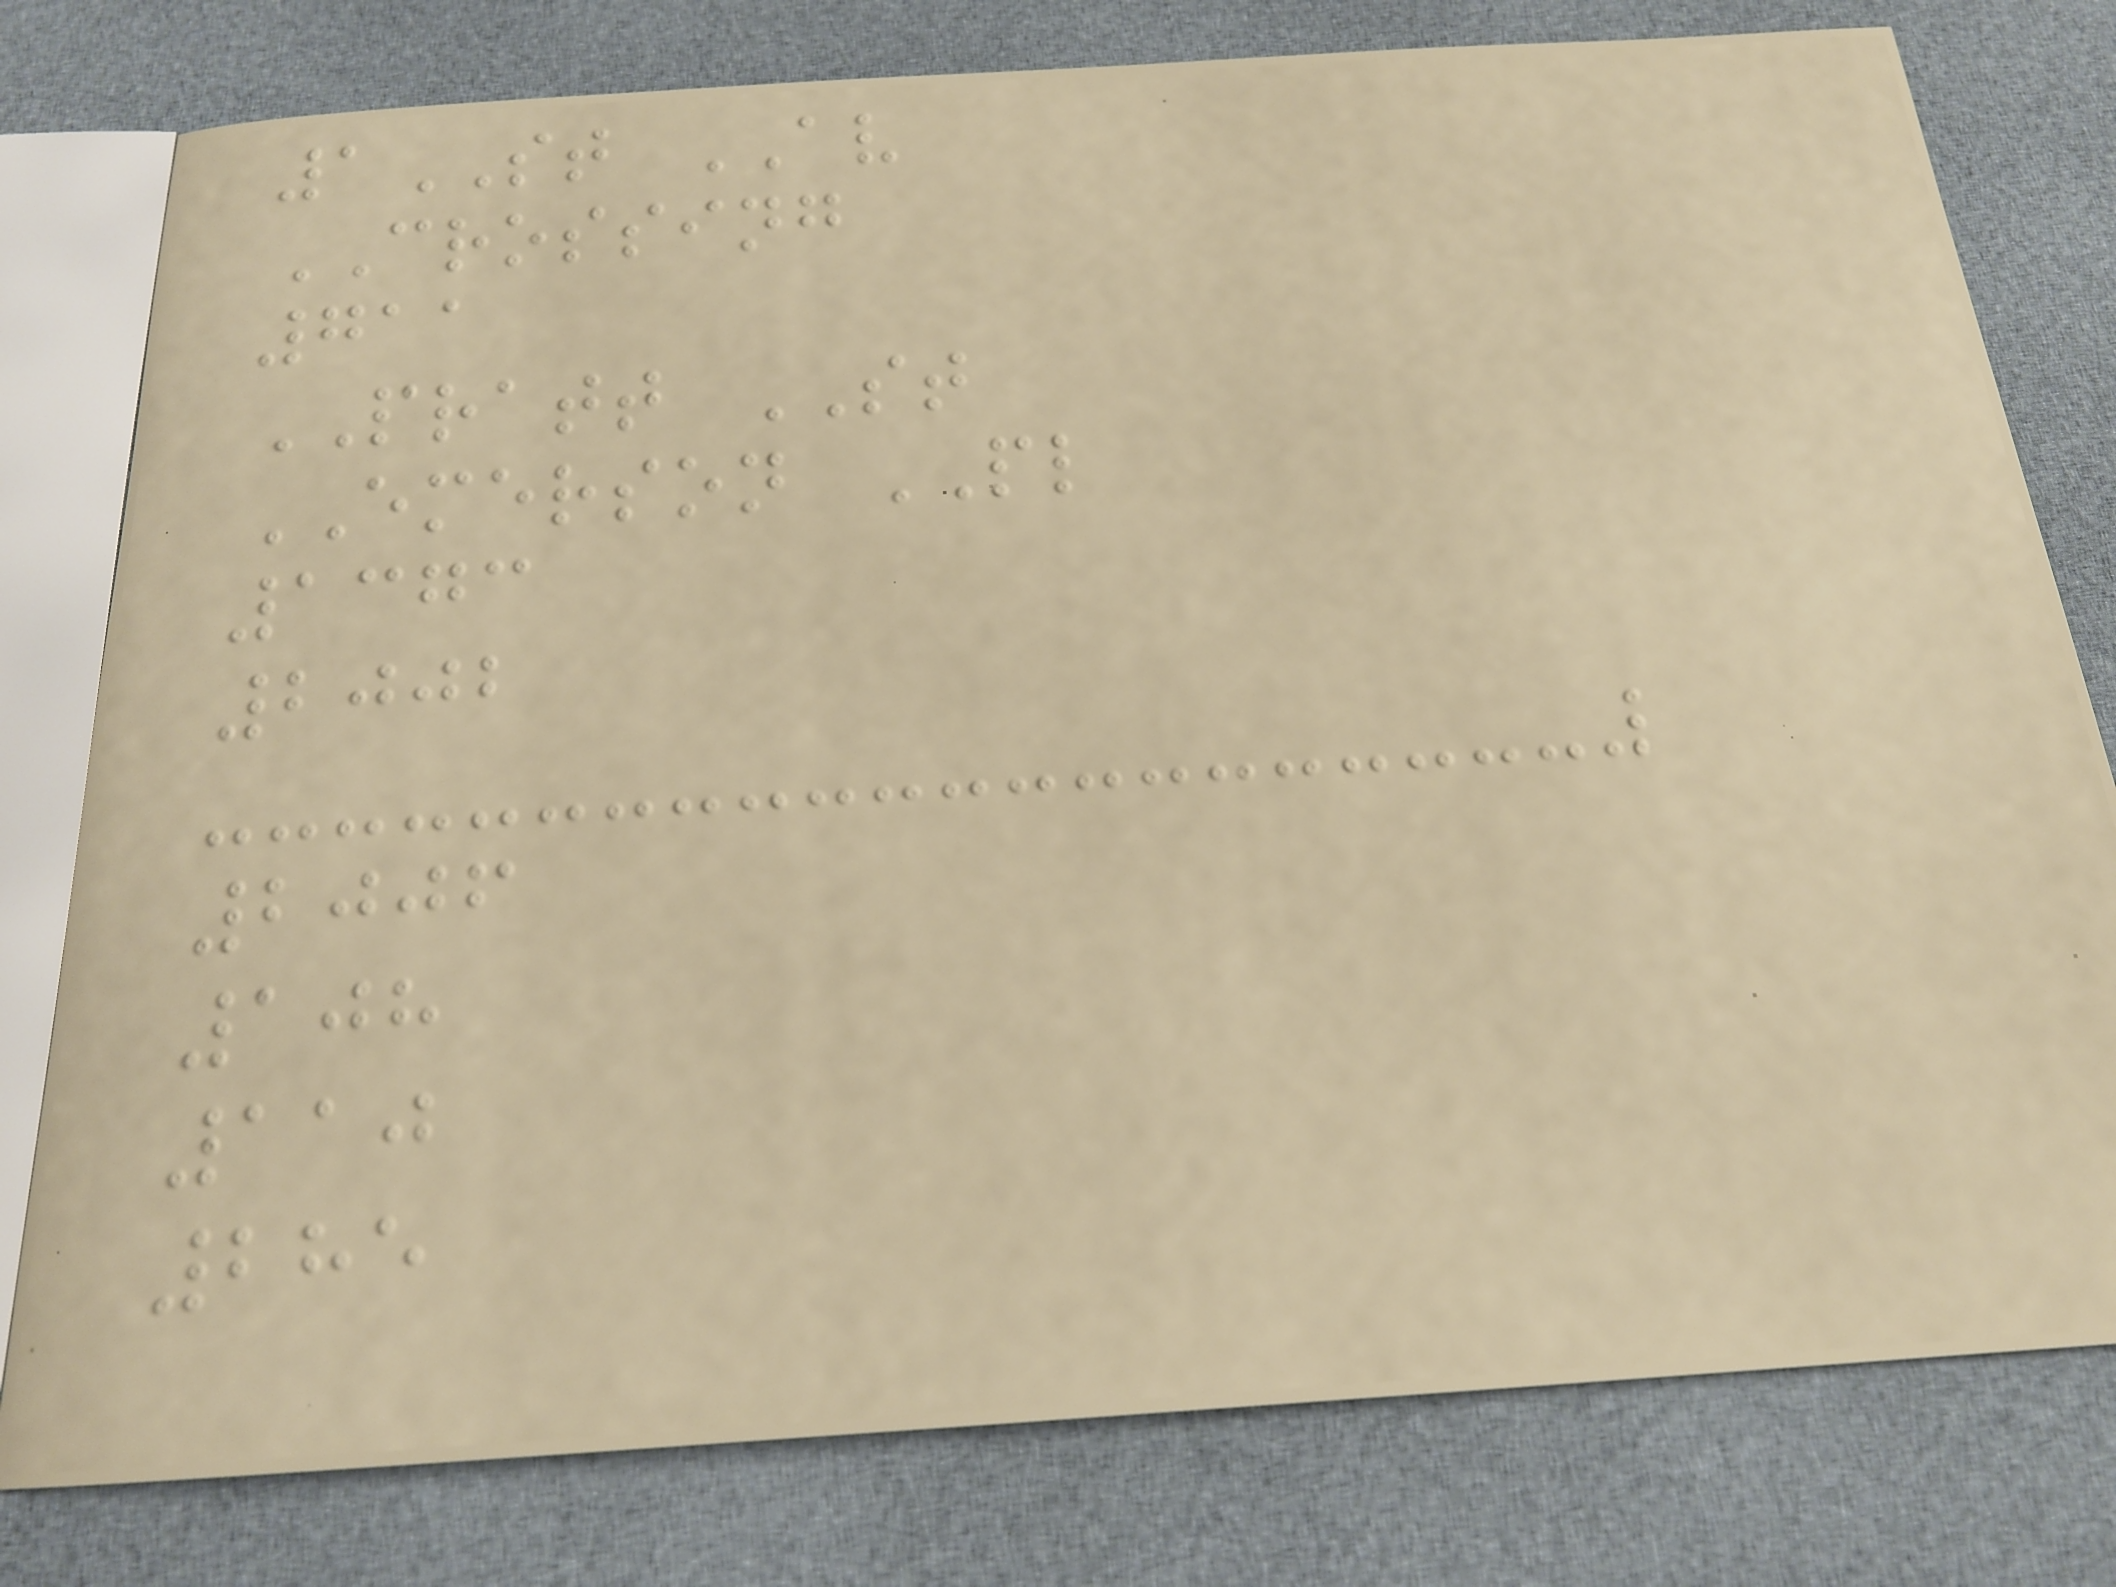1ST AV
CROSSING
711
PRATT ST
EMERSON PL
1373
2002
2006
108
110
285
